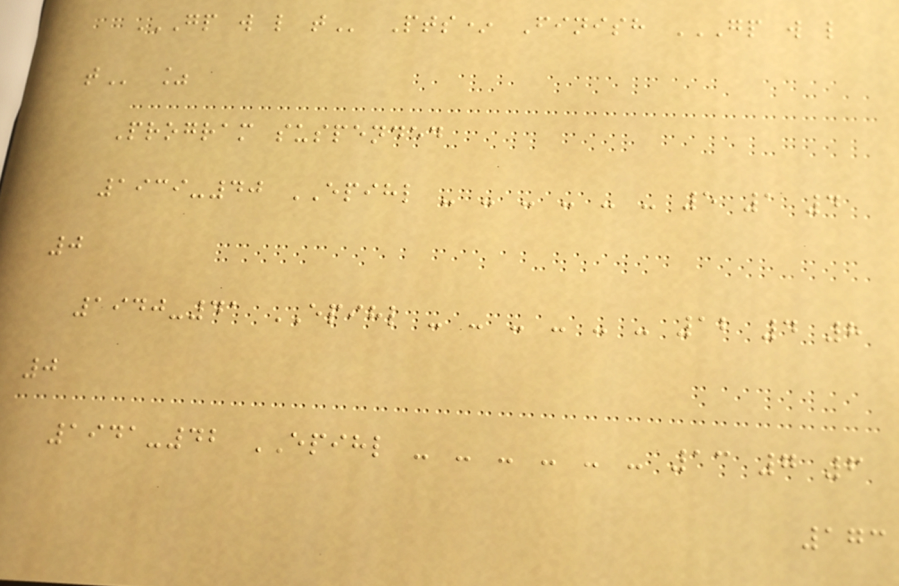GP W L T Pts* Finish GP W L
T %
Program suspended
1939-40 EPIHL - - - - - - 5 1 4
0
1940-41 EPIHL - - - - - - 12 4 8
0
1941-42 EPIHL - - - - - - 13 7 6
173
